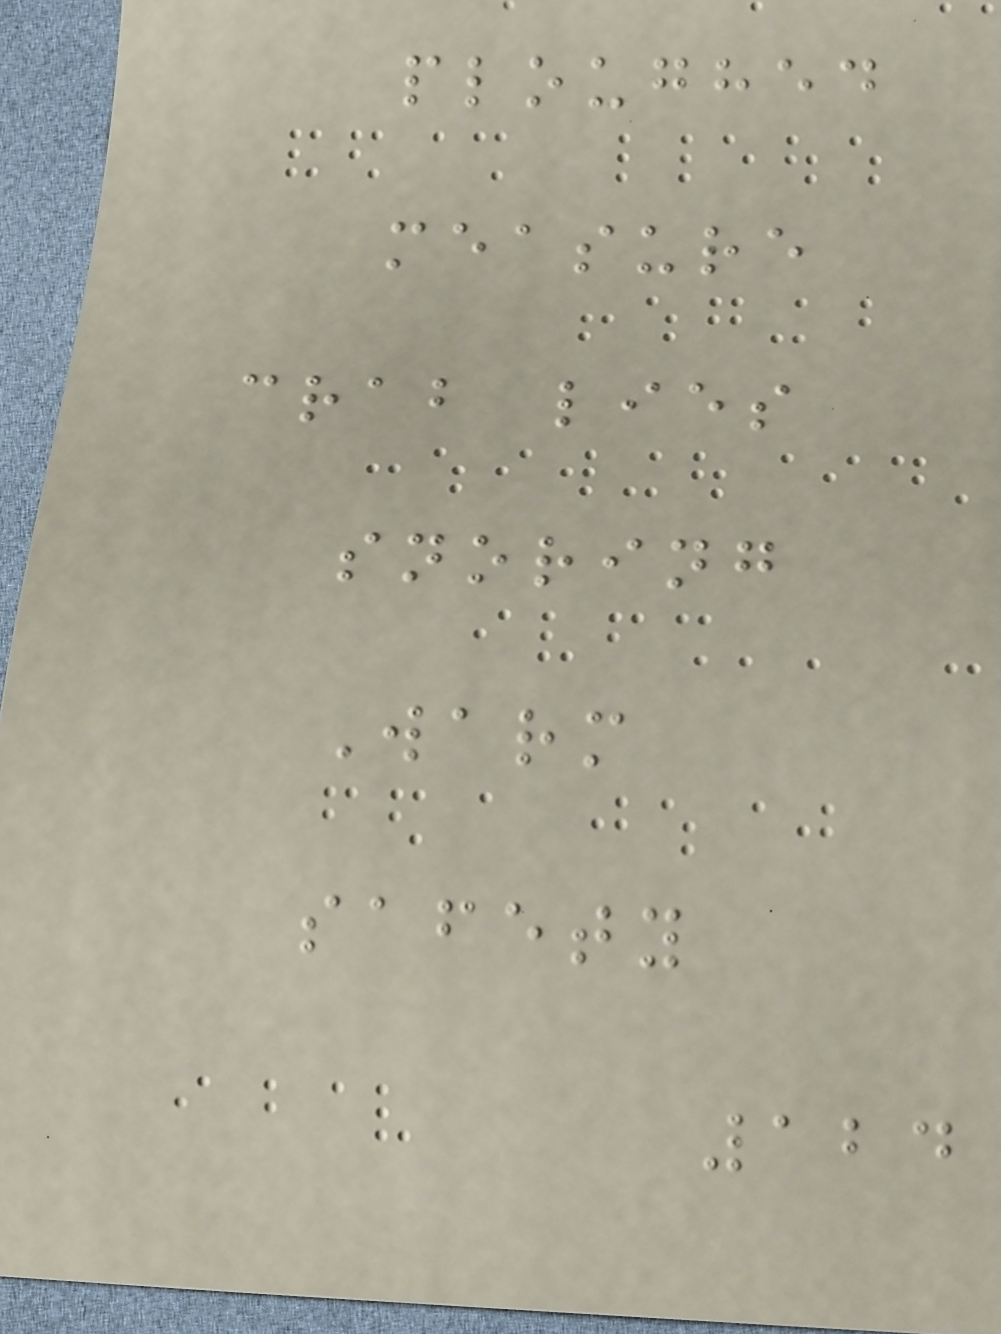ploughed
measure
crab lies
snoring
Warm
safety
124
